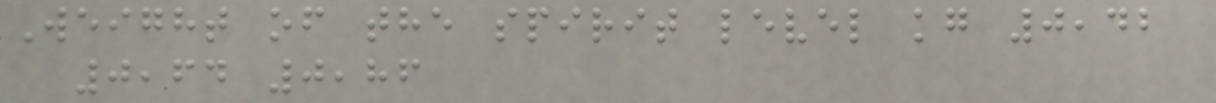Weight of the spirit level kg 0,42
0,64 0,86
